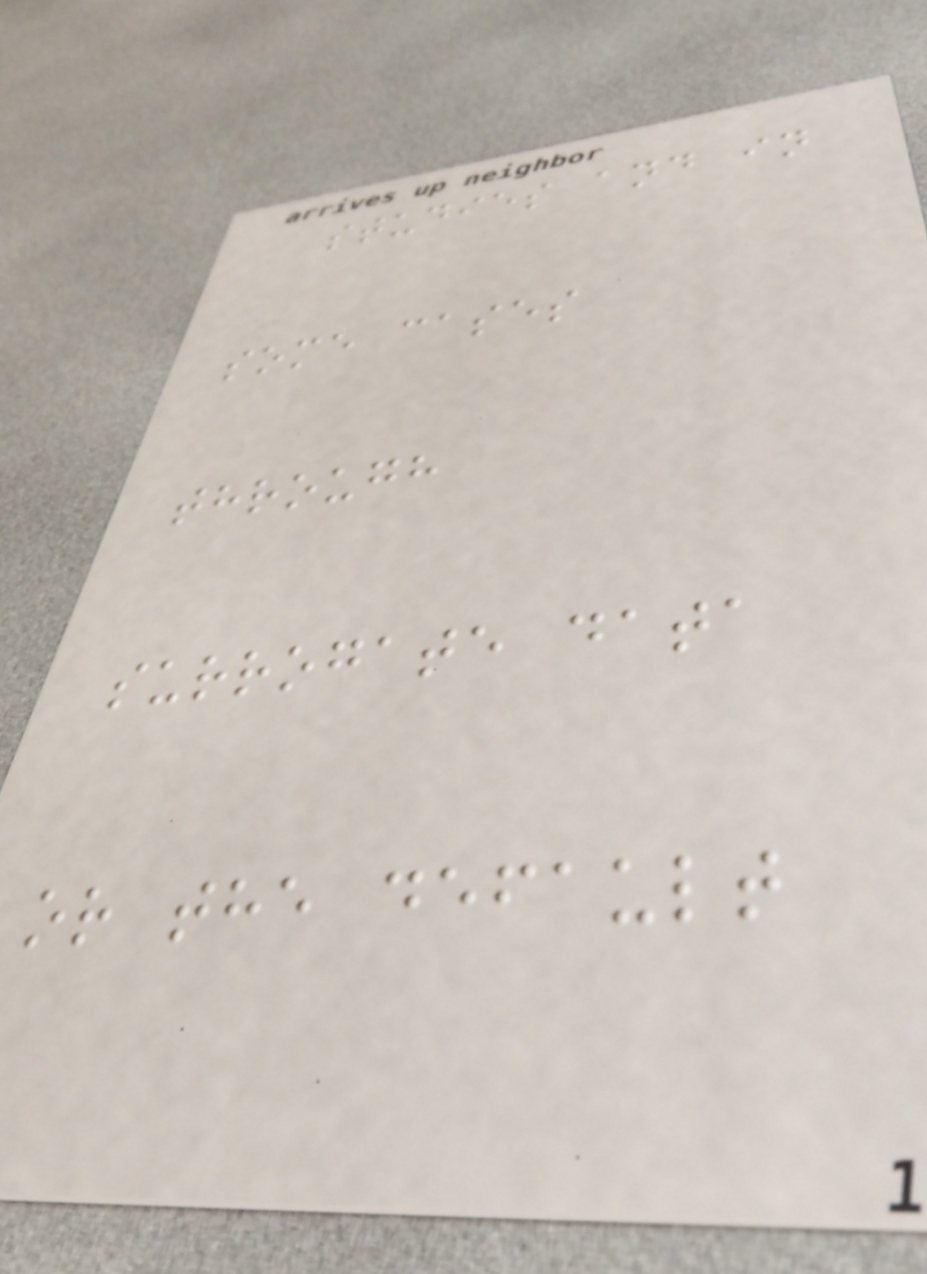studies and in
some cases
through
surrogate data
or the default
